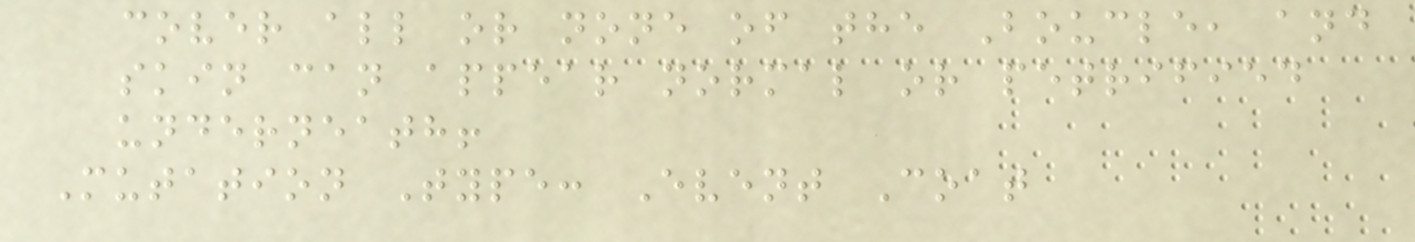cover all or none of the Boucle, and
skin can appear normal or petrified
underneath!
Mutation Type: Event Coat
